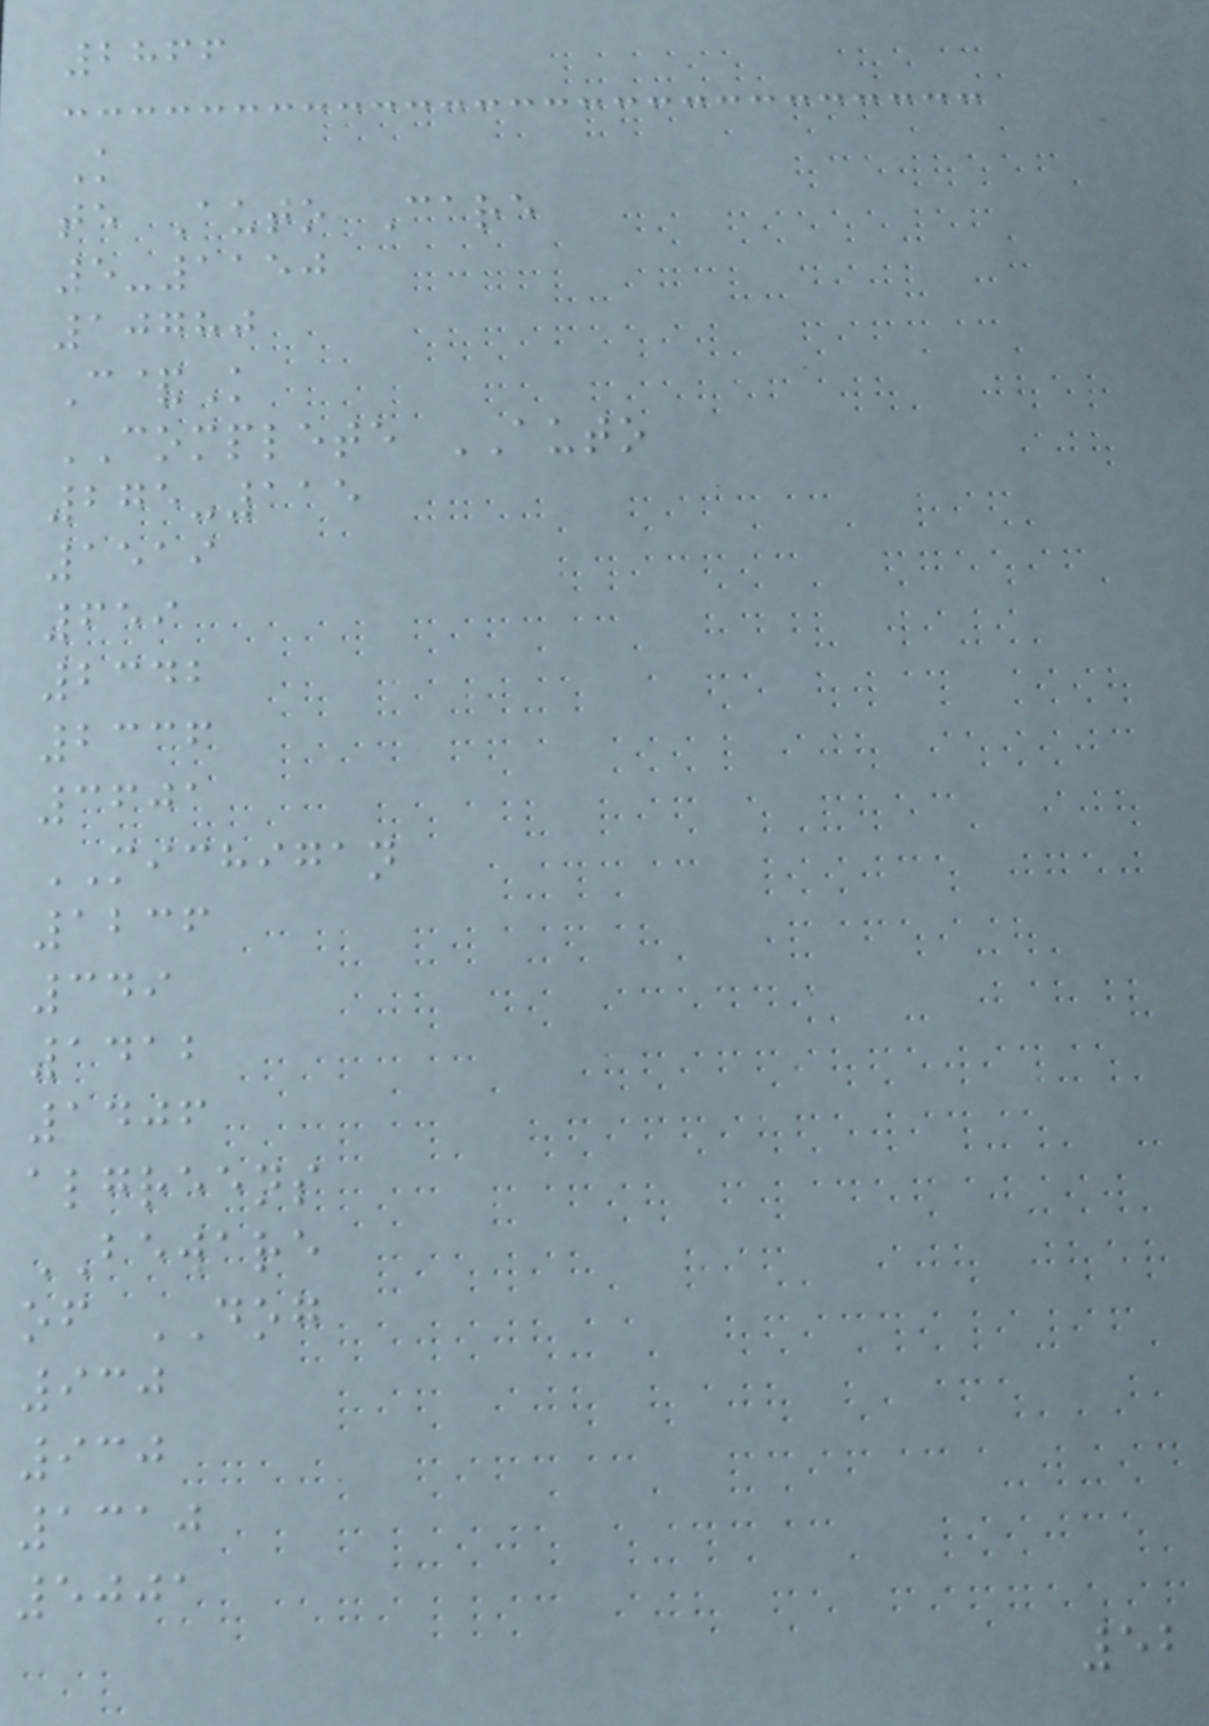2866
K
te Auto Care
5-1150
10780
C&K
COMPLETE AUTO
275-115
1519
659
2342
2336
3601
MICHIGAN
1236
349
1412
1406
algreens
BEWARE
of DOG
930
930
1310
5001
52
